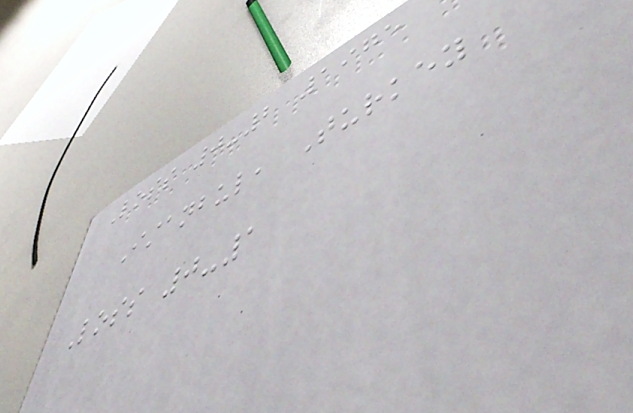Loss 0-2 1975
Istanbul, Turkey
Loss 0-1
